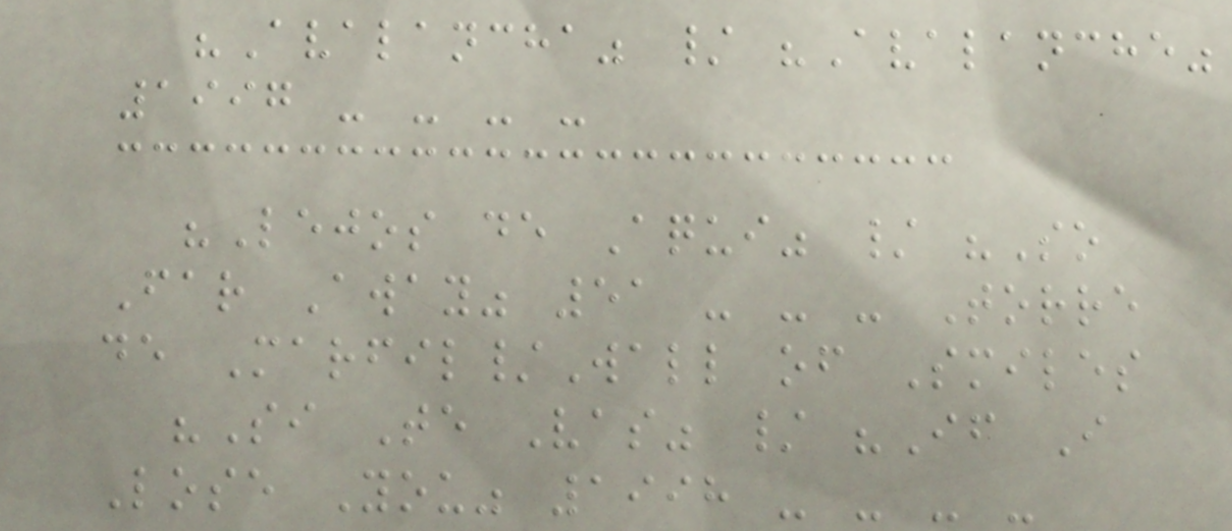"Avalancha" / "Avalanche"
1997 - - - -
"Lejos de Aqui" / "So
Far Away" 51 - - - Torre
de Marfil/Wall of Smiles
"Si Te Vas" / "If I
Lose You" 1998 - - - -
